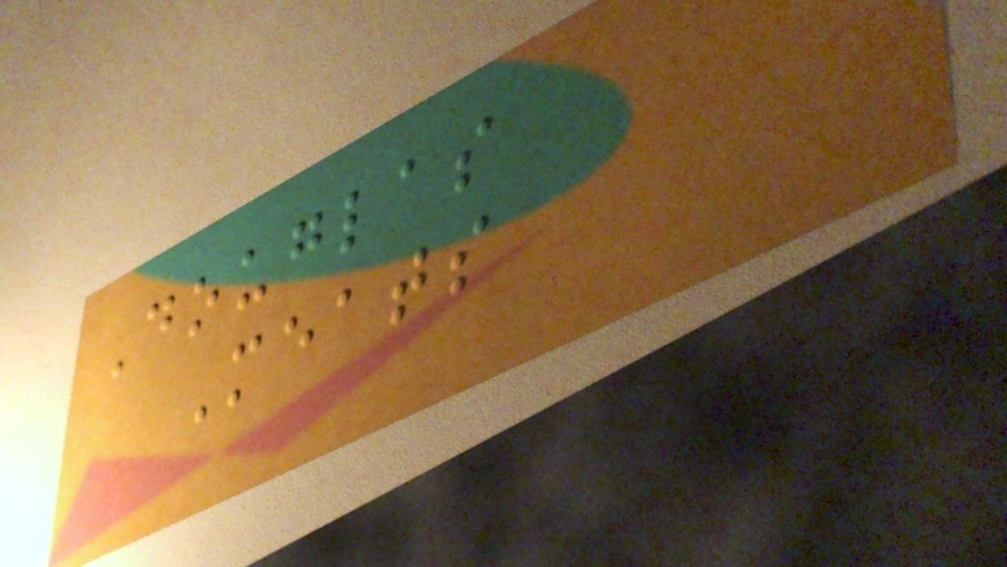Douglas
Meats
